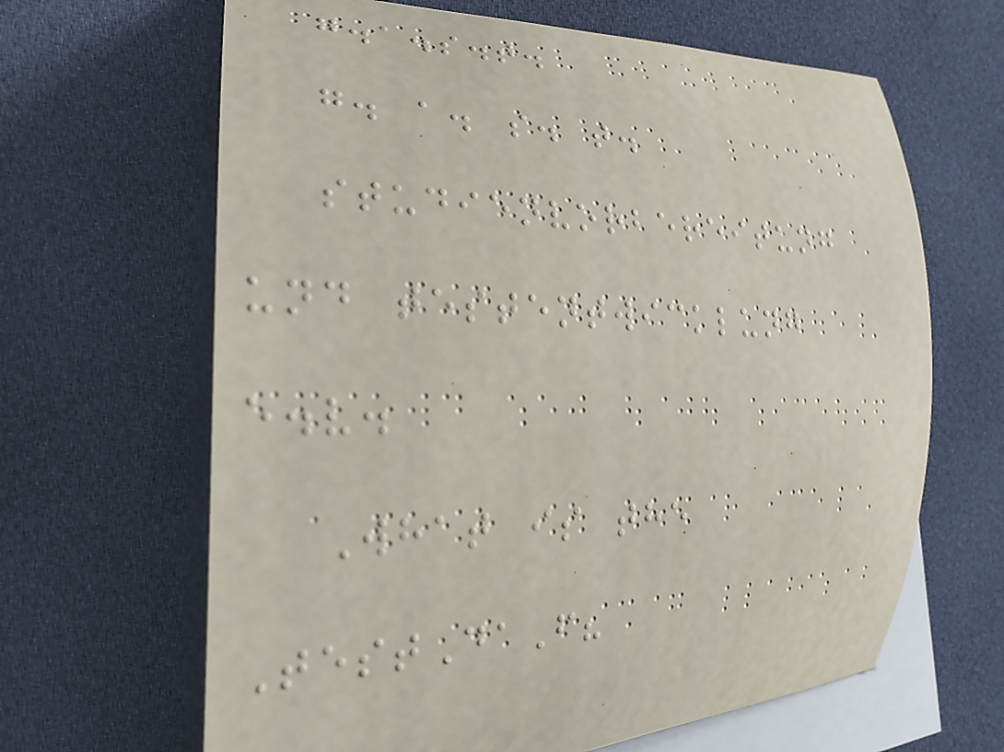g.a.s.t.
g. a. s. t.
studienvorbereitung
und testentwicklung
e.v.
What is the
TestDaF?
